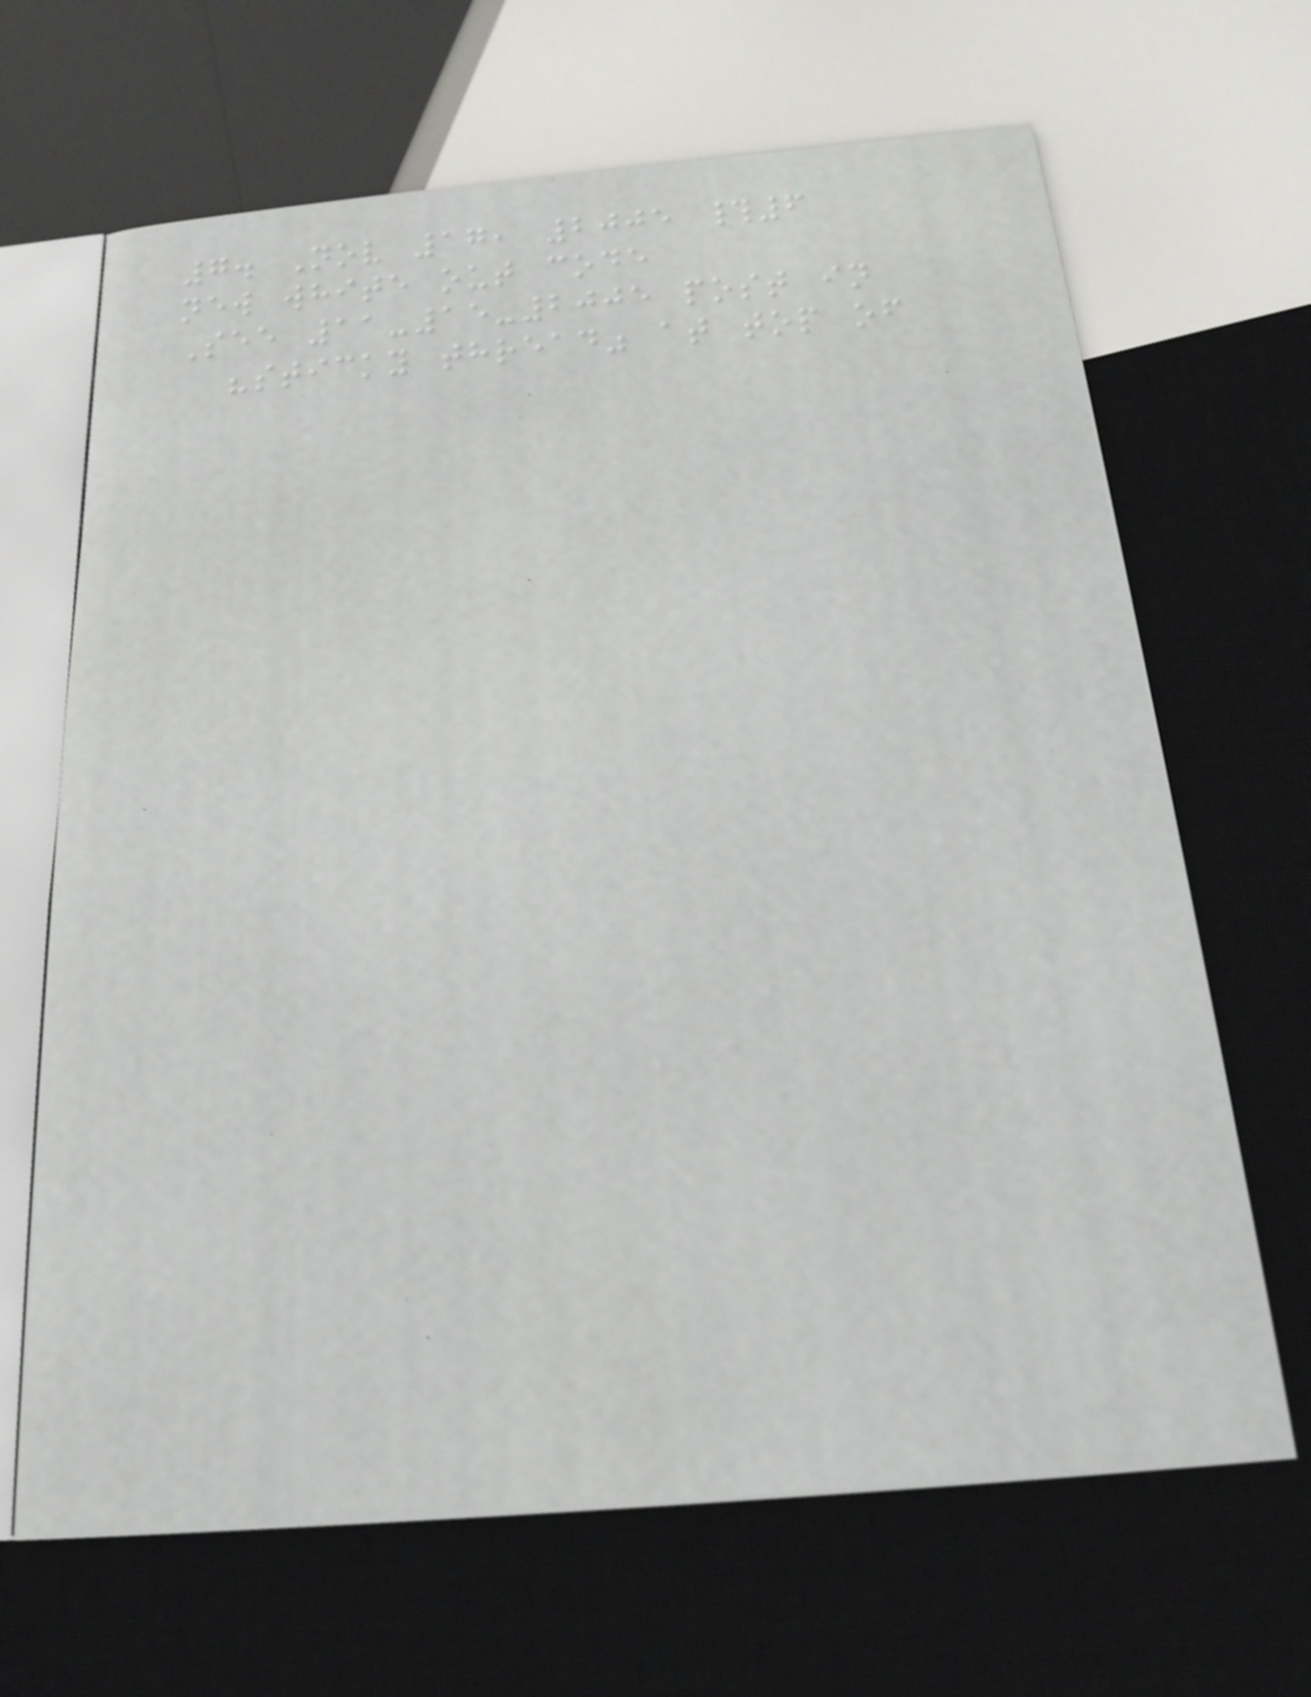7. Nov 17, 2005 #6
new white out code
See 11-15-2005 post in
"sticky thread" at top of
